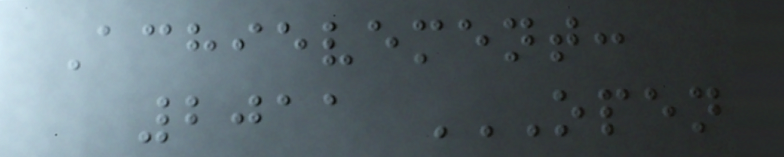Achievement:
2011 OPEN
